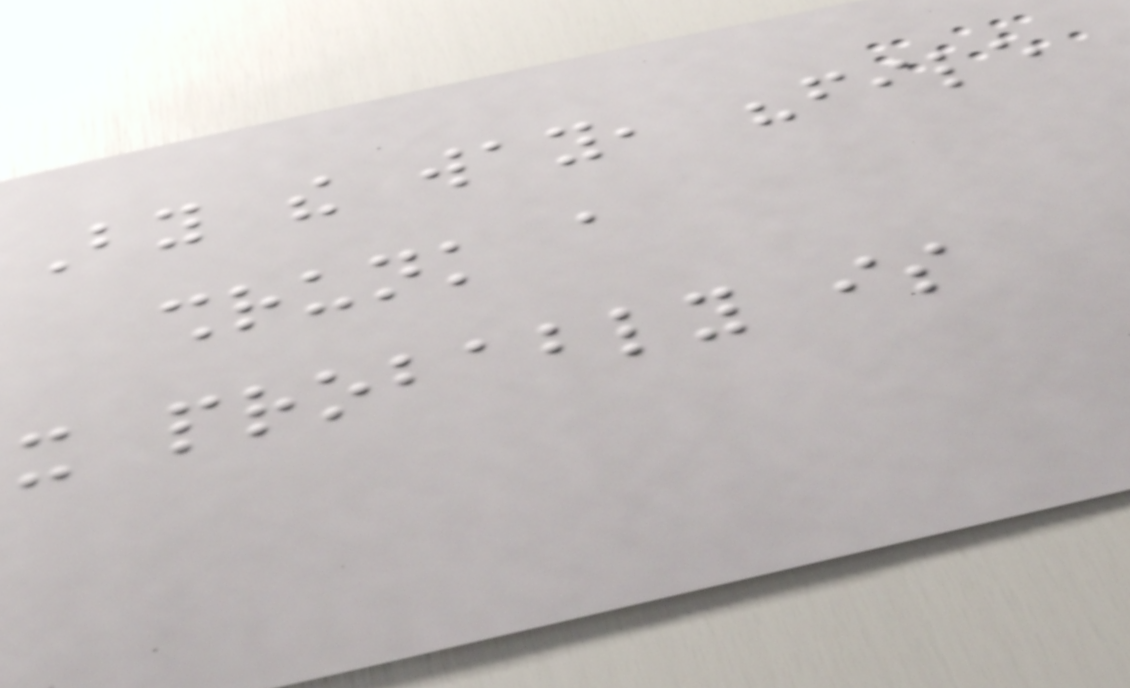By the way, "file
shrunk a
it probably is
